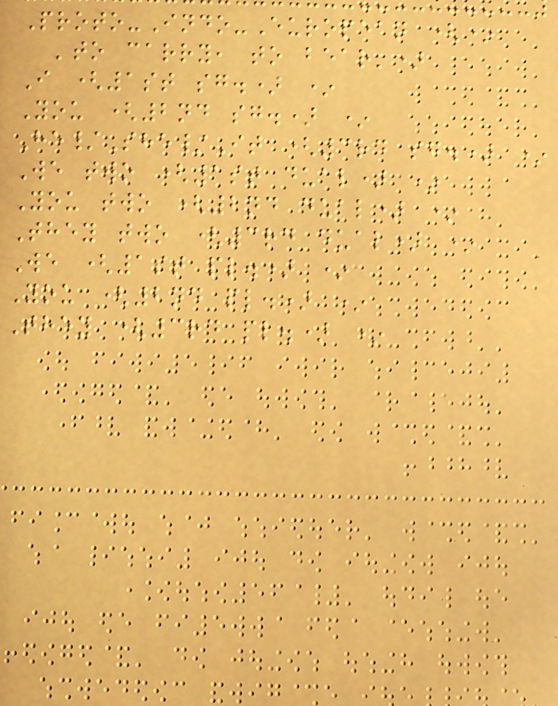Proto-Indo-European (*
'to carry, to bear')
I (1st sg.) *
You (2nd sg.) *
He/She/It (3rd sg.) *
We two (1st dual) *
You two (2nd dual) *
They two (3rd dual) *
We (1st pl.) *
You (2nd pl.) *
They (3rd pl.) *
